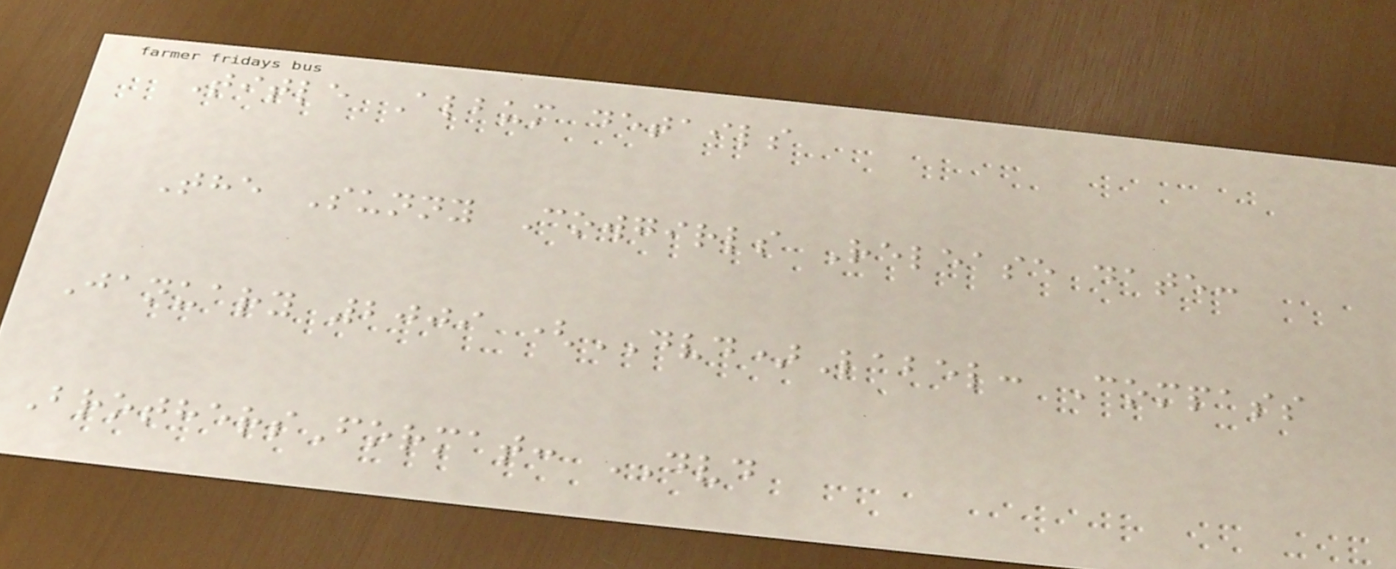Title Album details
The Sunny Cowgirls Release date:
January 2009 (DVD)Label: Compass
BrothersFormat: DVD
